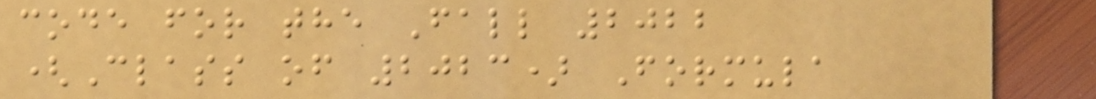code for the Fall 2022
(Class of 2023) Formula
